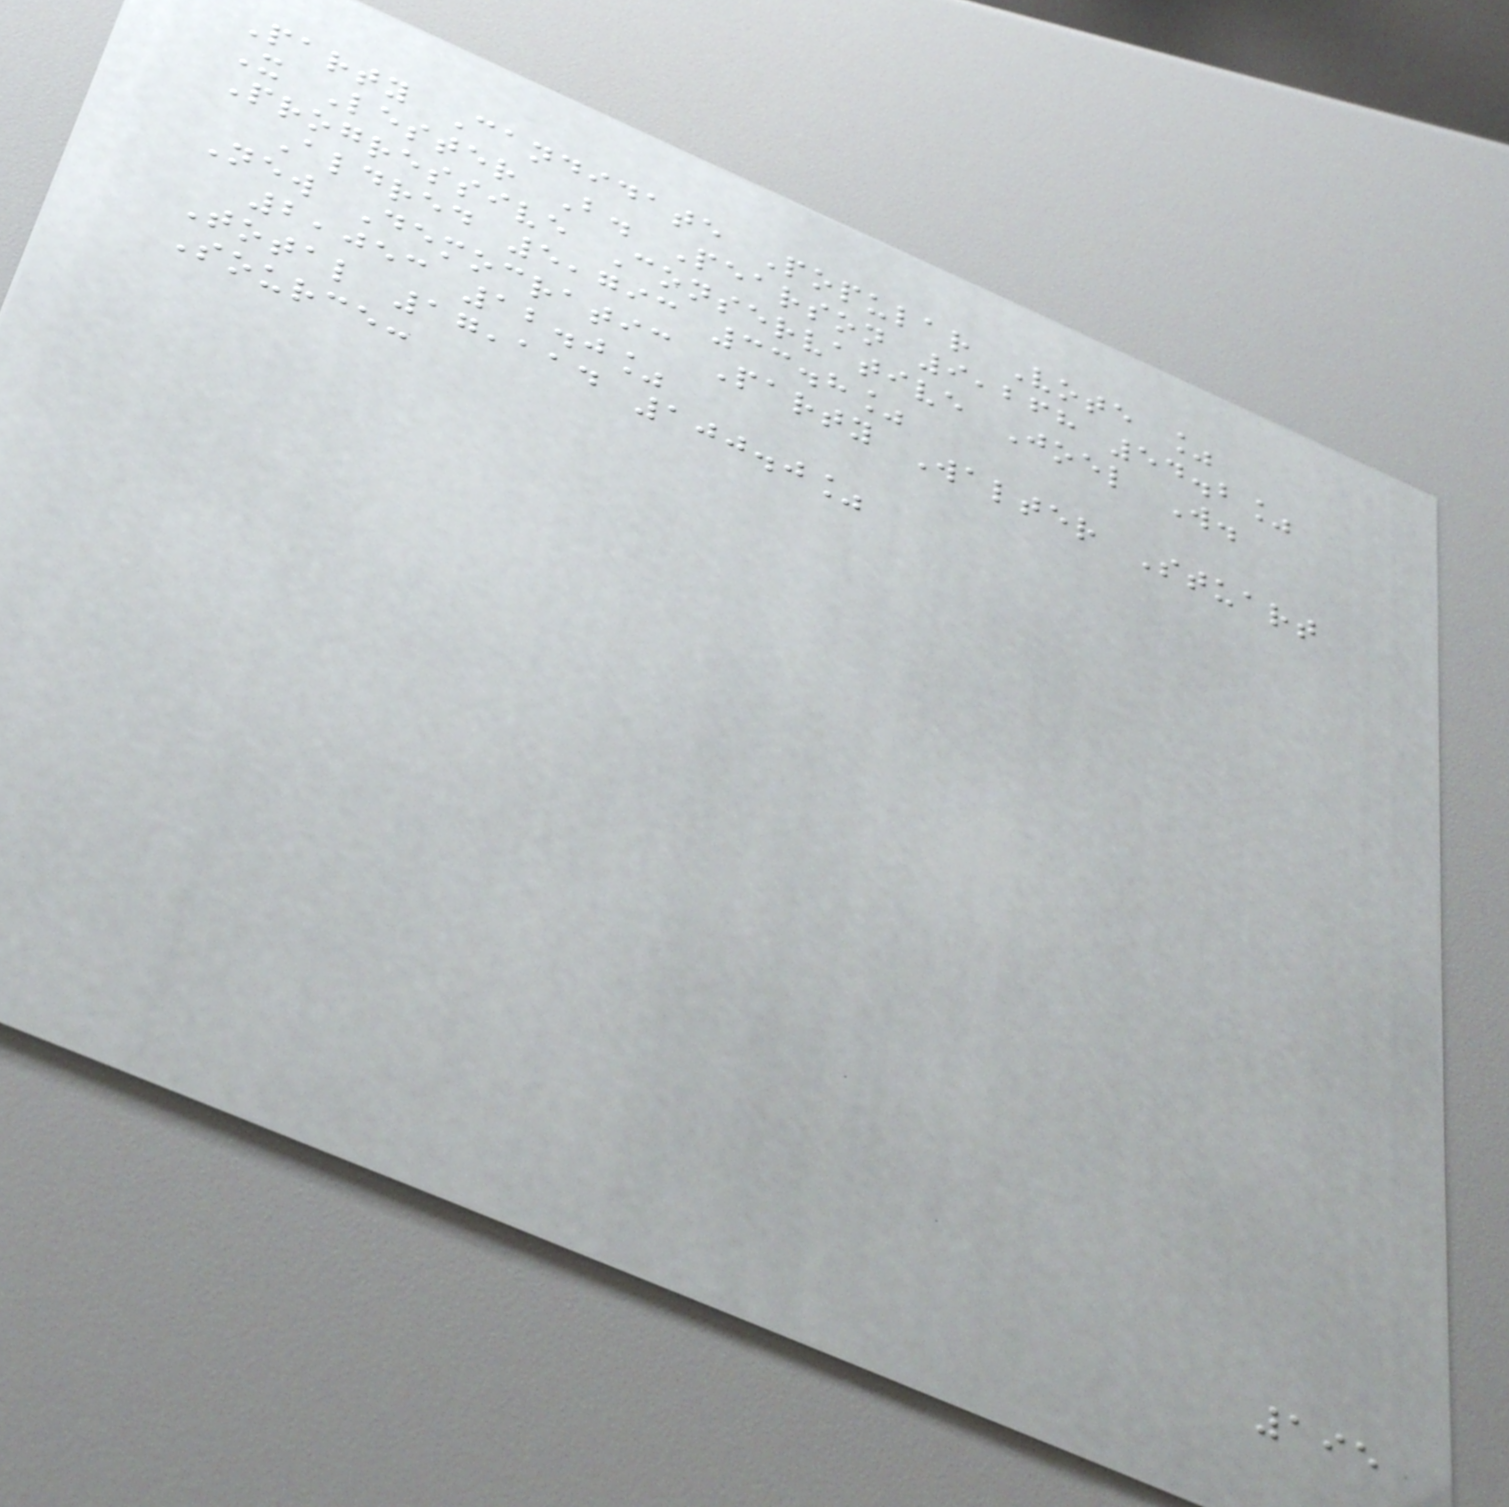Party Candidate Popular Vote %
X Lester B. Pearson 9,268 54.2%
Progressive Conservative Joel W.
Aldred 5,793 33.8%
New Democratic Party Walter Stuart
2,053 12.0%
Total 17,114 100.0%
Source:
195
